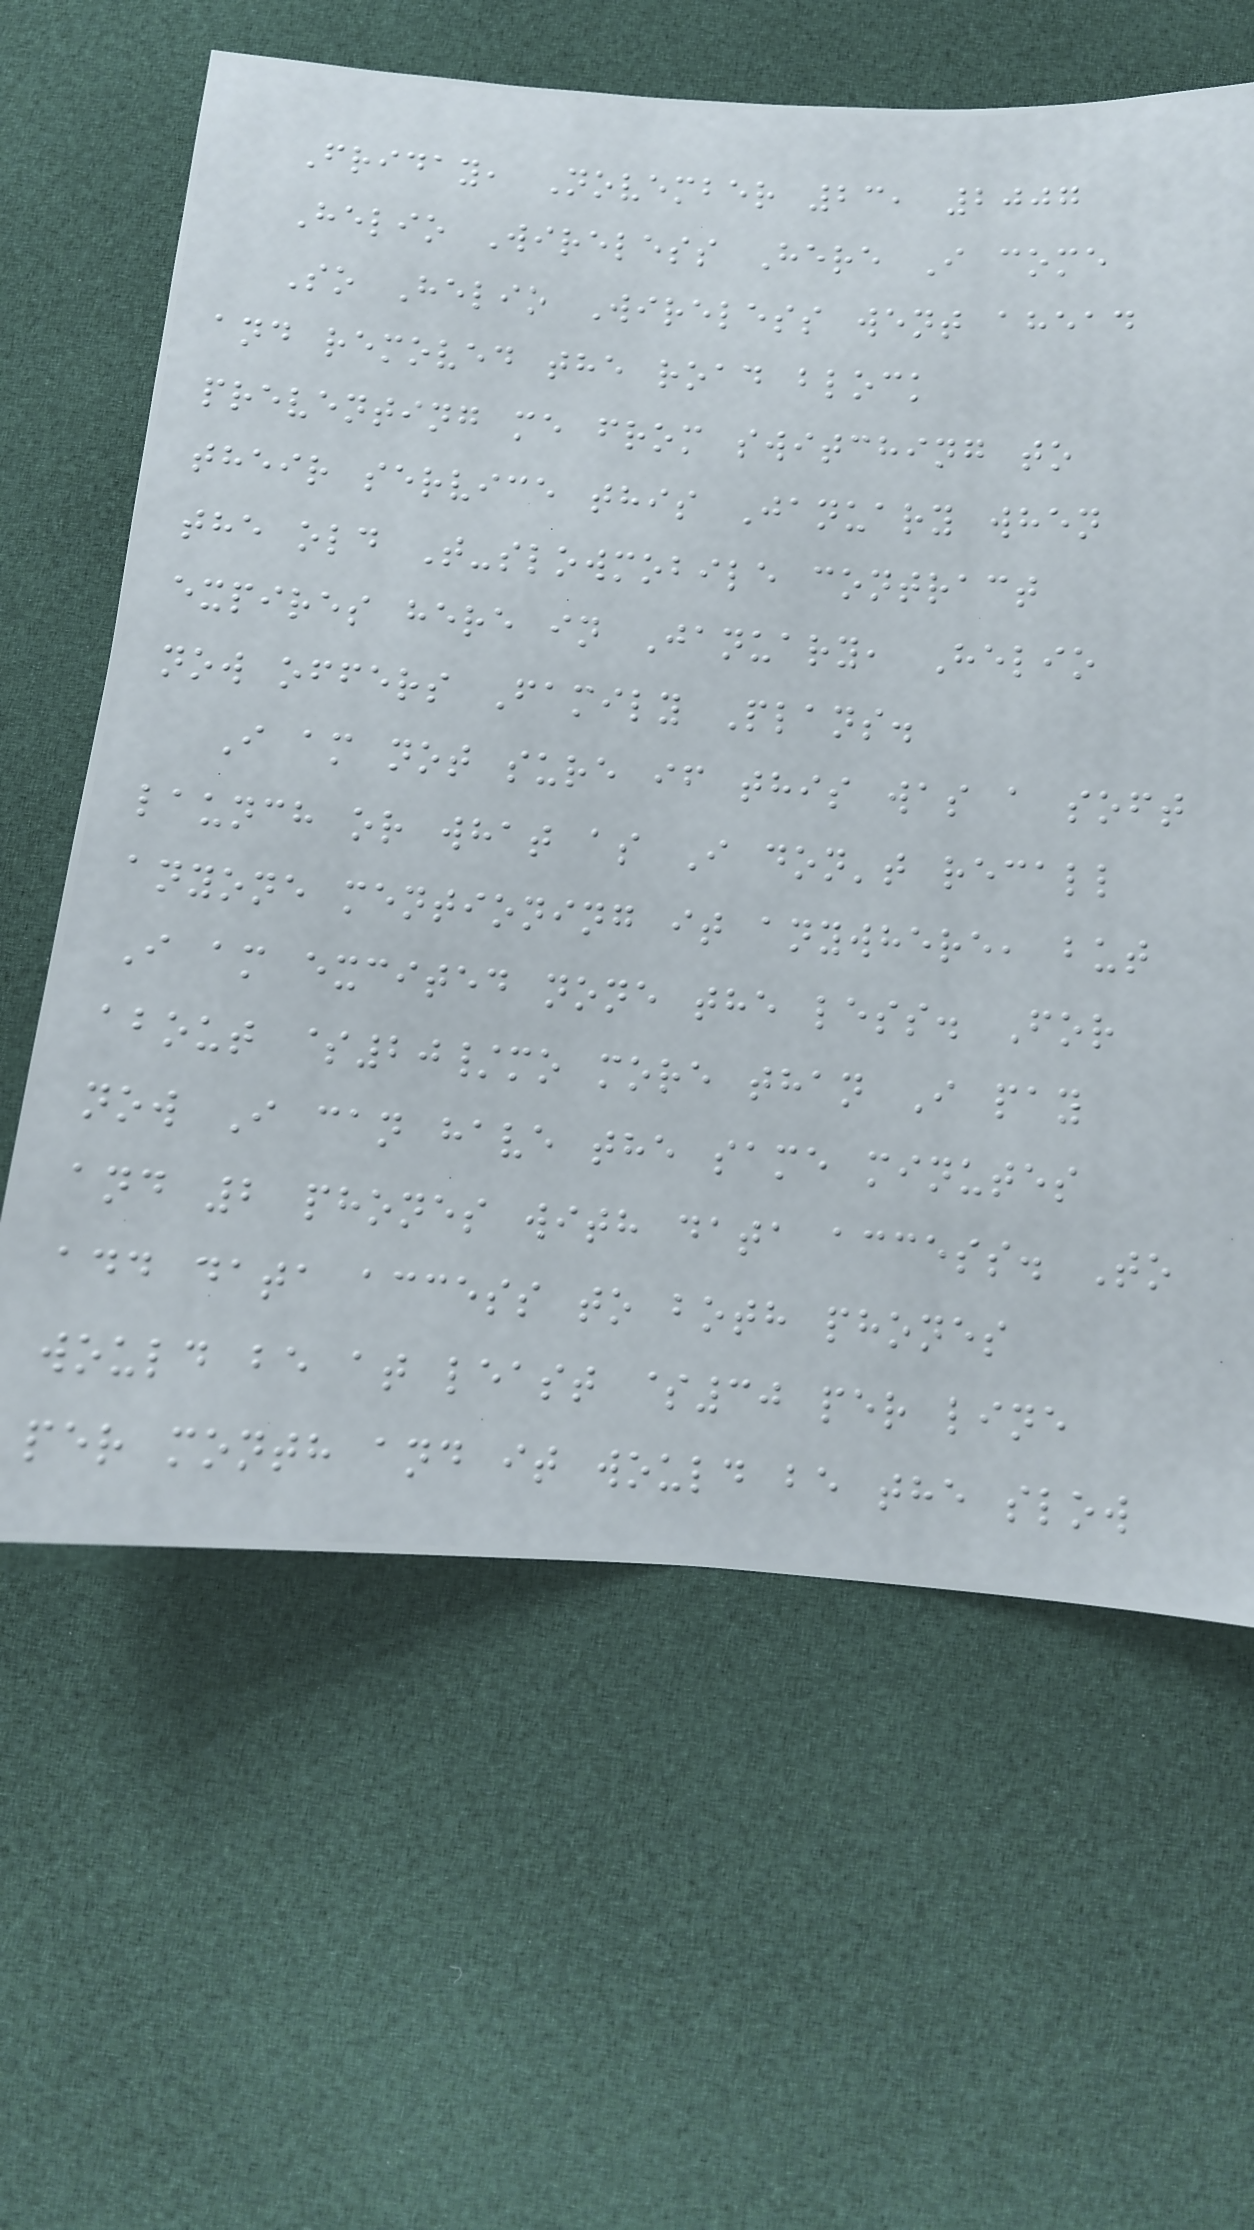Friday, November 23, 2007
Helio Wireless Here I come
So Helio Wireless went ahead
and removed the road block
preventing me from switching to
their service this January when
the old T-slowmobile contract
expires here in January, Helio
now offers Family Plans.
I am not sure if this was a soft
launch or what as I don't recall
anyone mentioning it anywhere, but
I am excited none the less. For
about $20/mo more than I pay
now I can have the same minutes
and 2 phones with data access. To
add data access to both phones
would be at least $30 per line
per month and it would be the slow
